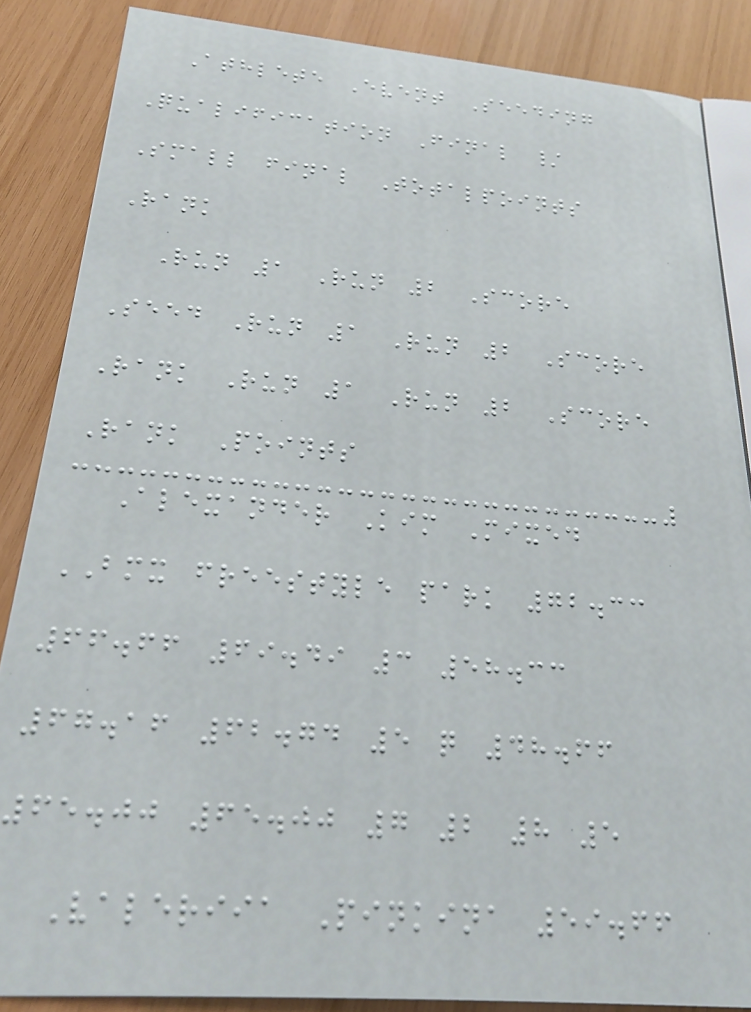Athlete Event Seeding
Qualification Final /
Small final Totalpoints
Rank
Run 1 Run 2 Score
Seed Run 1 Run 2 Score
Rank Run 1 Run 2 Score
Rank Points
Alexander Kim Mixed
BMX freestyle park 72.33
66.66 69.49 3 58.33
67.16 62.74 5 q 48.66
65.00 65.00 7 2 8 5
Valeriia Pinkina 59.66
